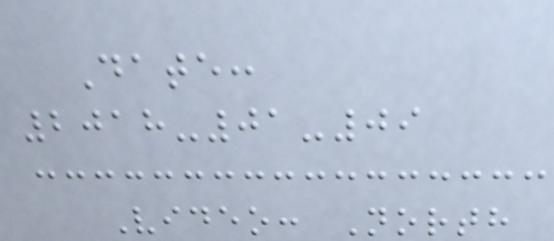Date:
2018-01-09
Video: North
